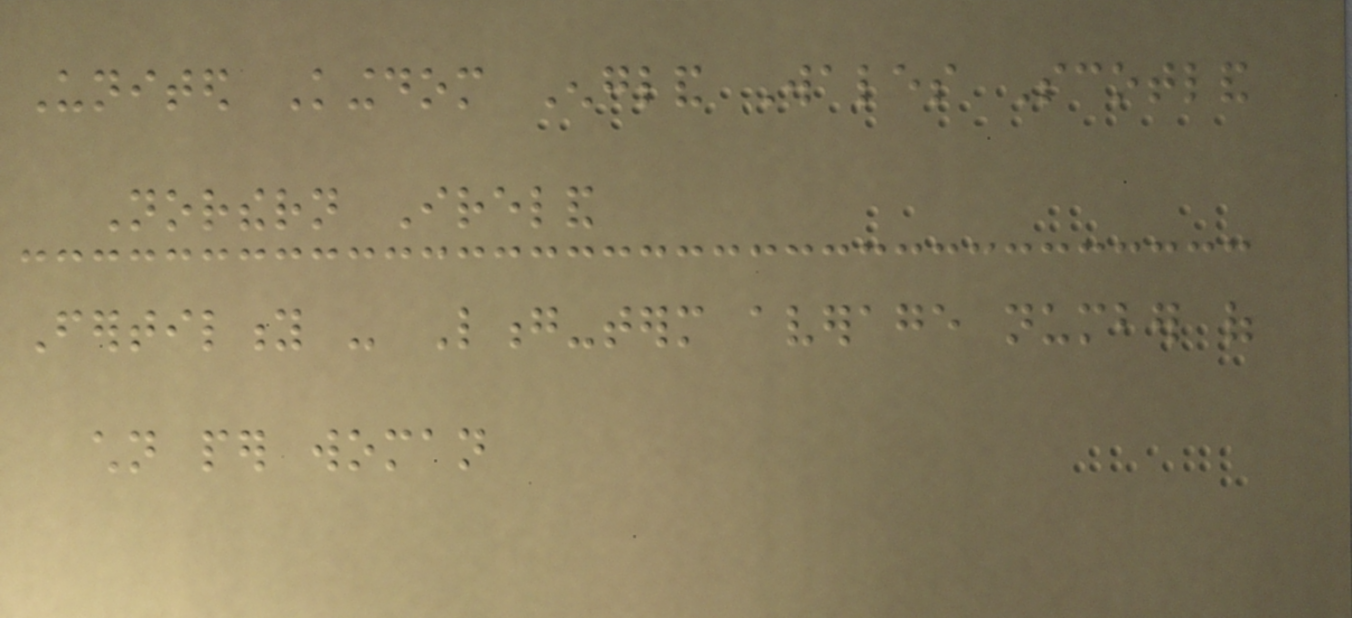United Kingdom England Wales Scotland
Northern Ireland
Fertility - Long-term average number of
children per woman
